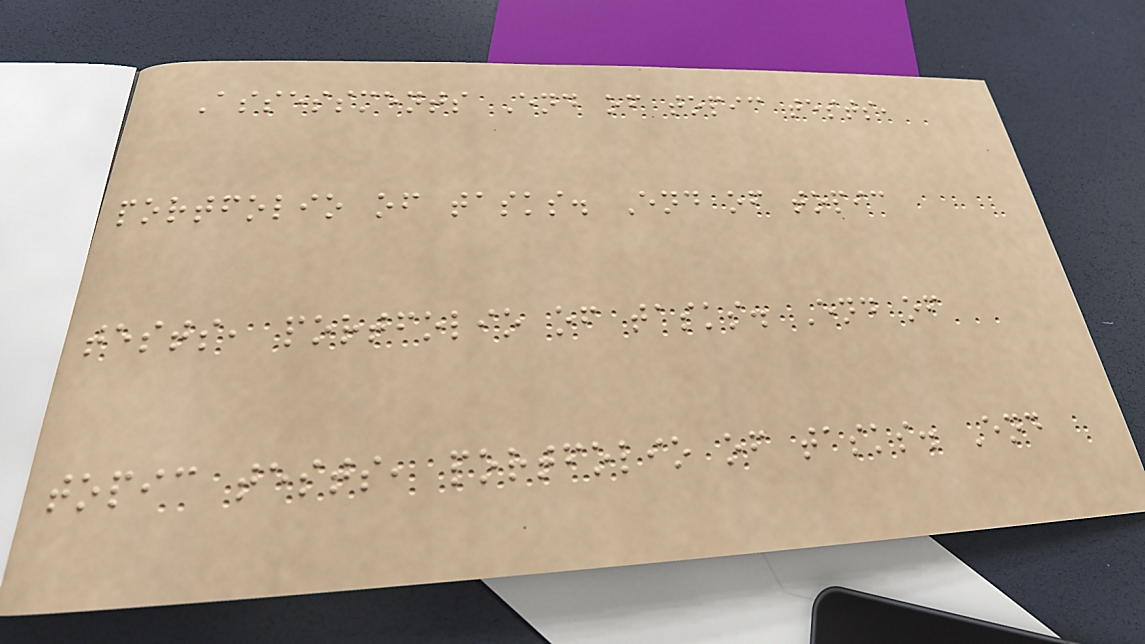Assessments End of topic tests,
portfolio of tasks. End of topic
tests, portfolio of tasks. End of
topic tests, portfolio of tasks. End
